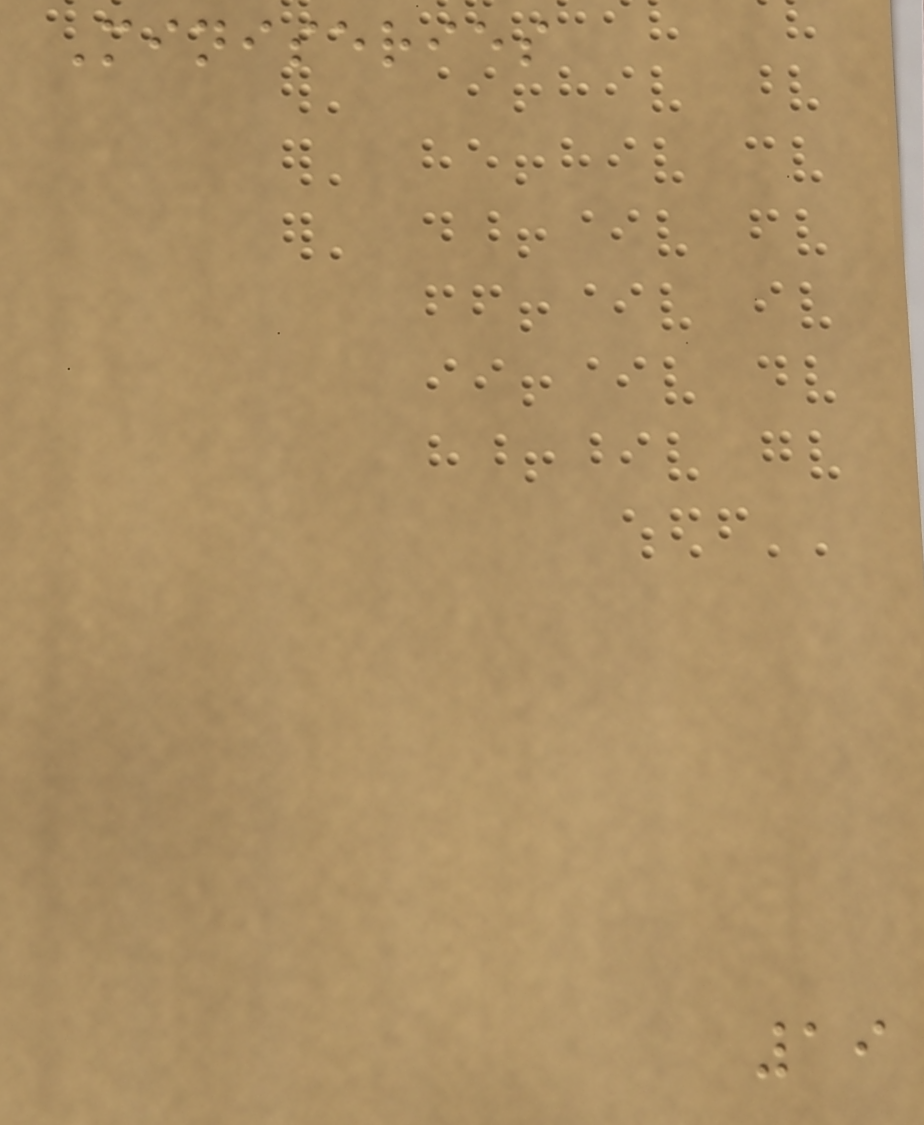Miniseries
19
